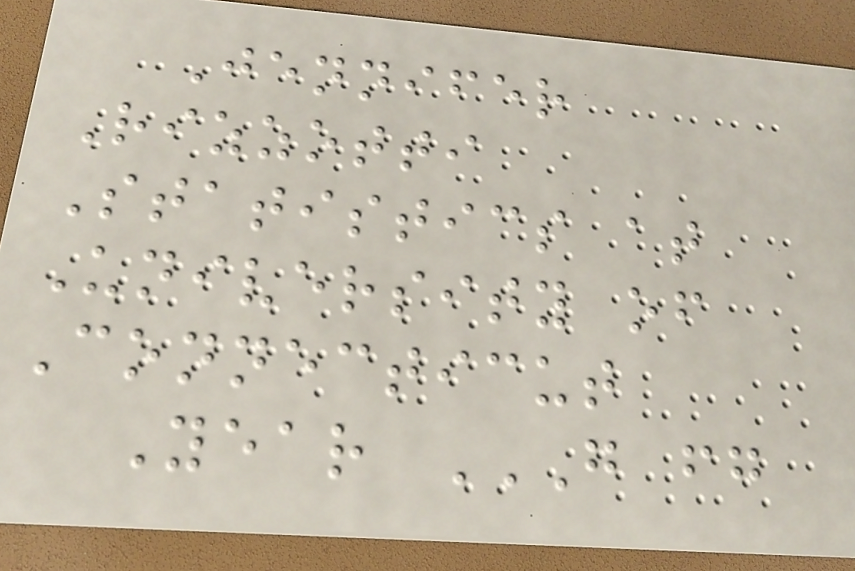Jennifer
Rizzotti
Statistics at
University of
Connecticut
Year G FG
